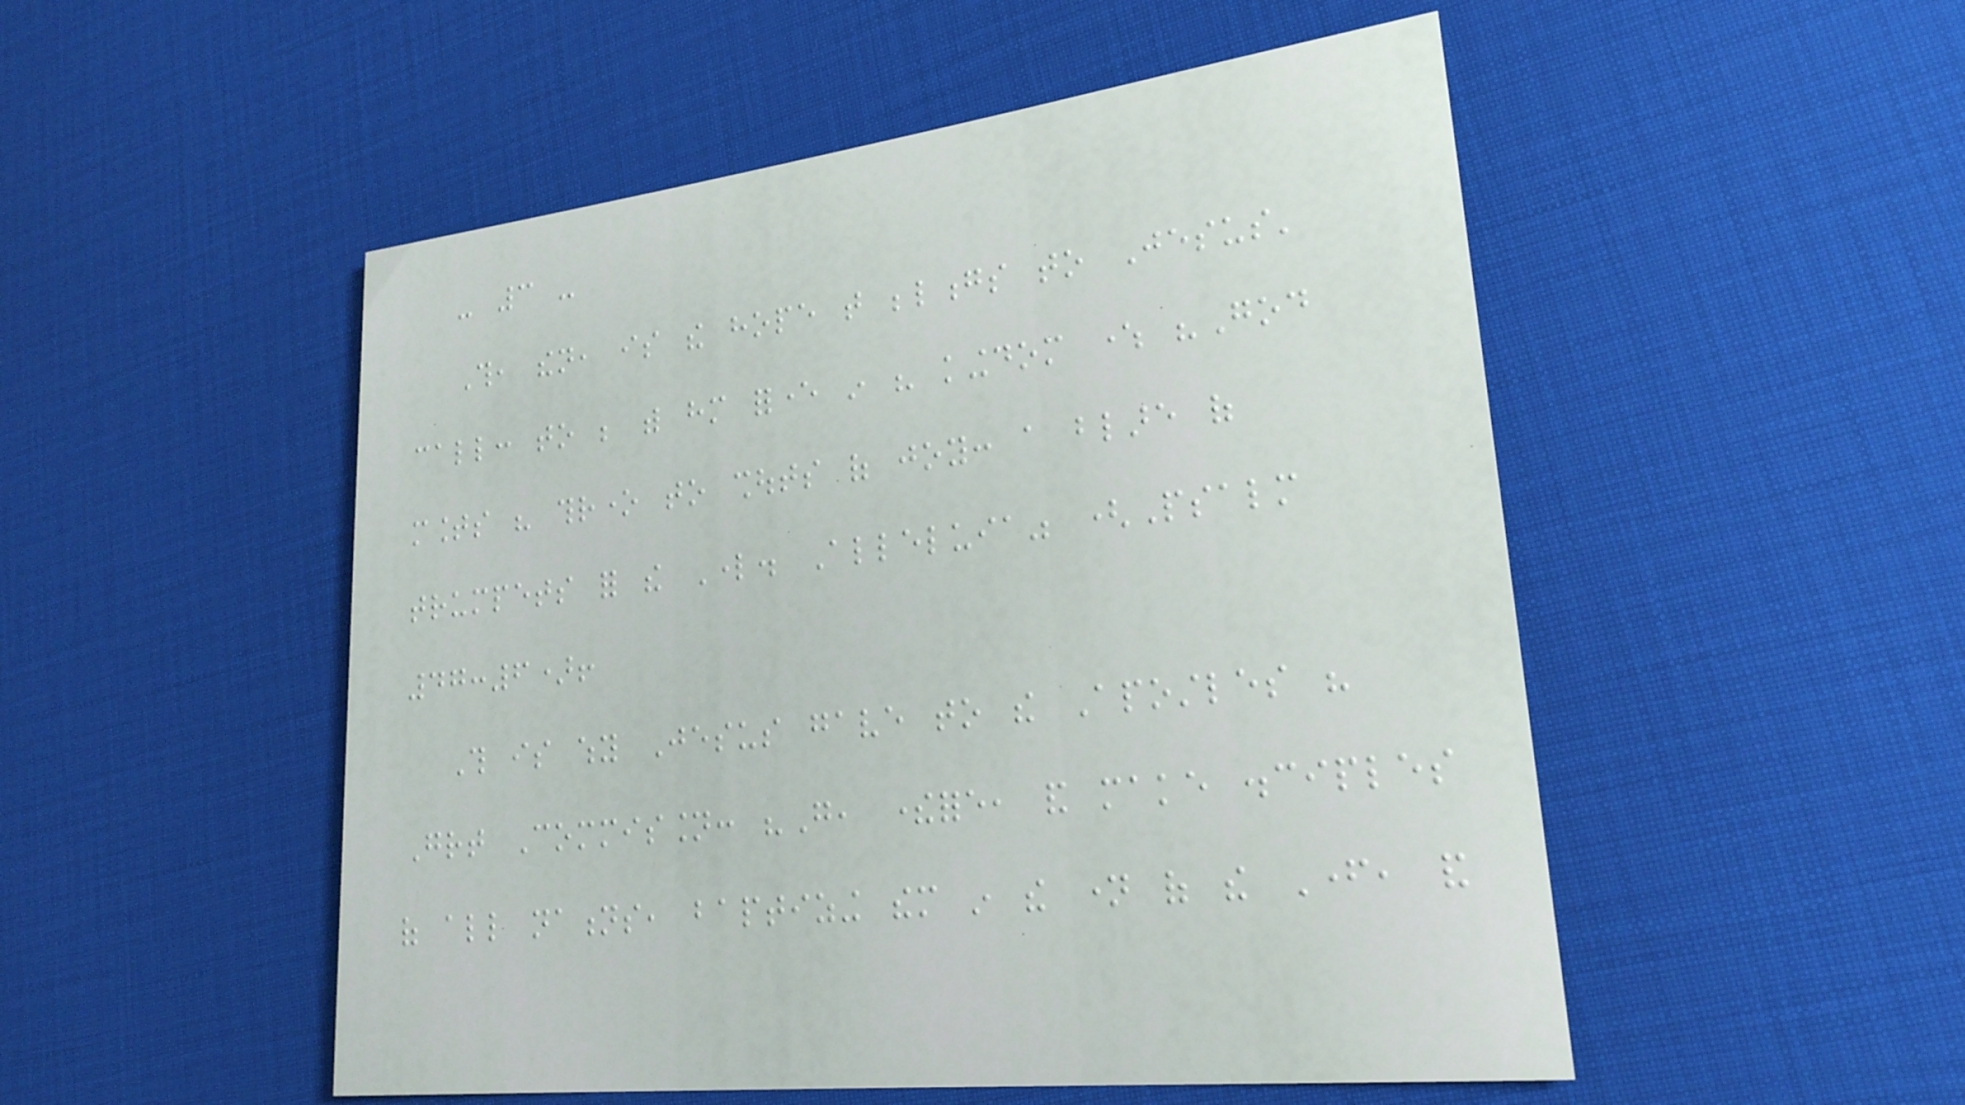- 3 -
This, then, is the hope that belongs to Jesus'
call: to be with him forever in his kingdom where "God
mounts his throne to shouts of joy: a blare of
trumpets for the Lord. Alleluia" (Psalm
47:6)!
This is why Jesus gave to the Apostles his
Great Commission: "Go, therefore, and make disciples
of all nations, baptizing them in the name of the Father, and
